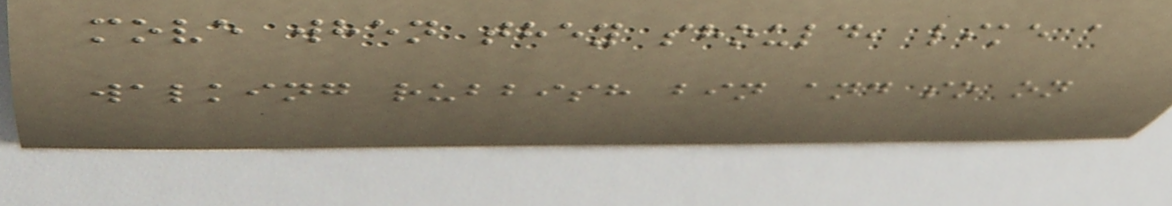move when they should, like a
walking rubbish bin and so on
